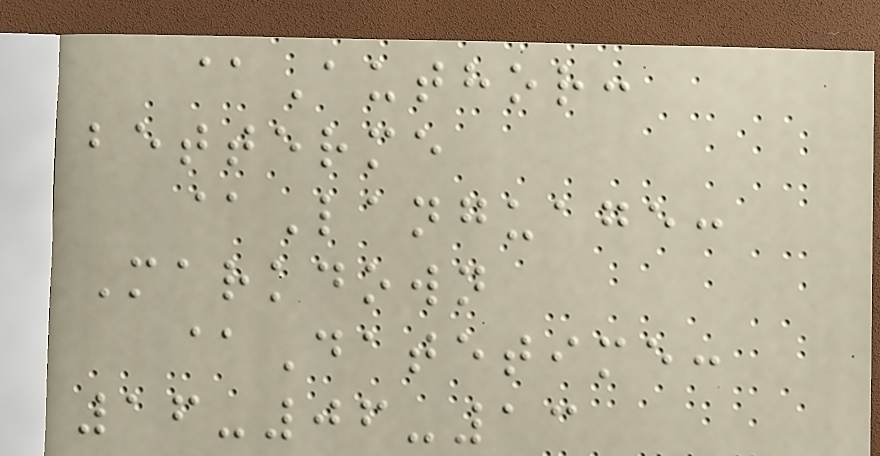@Author:
betterme
@Language:
Markdown
@Datetime:
16-06-13
